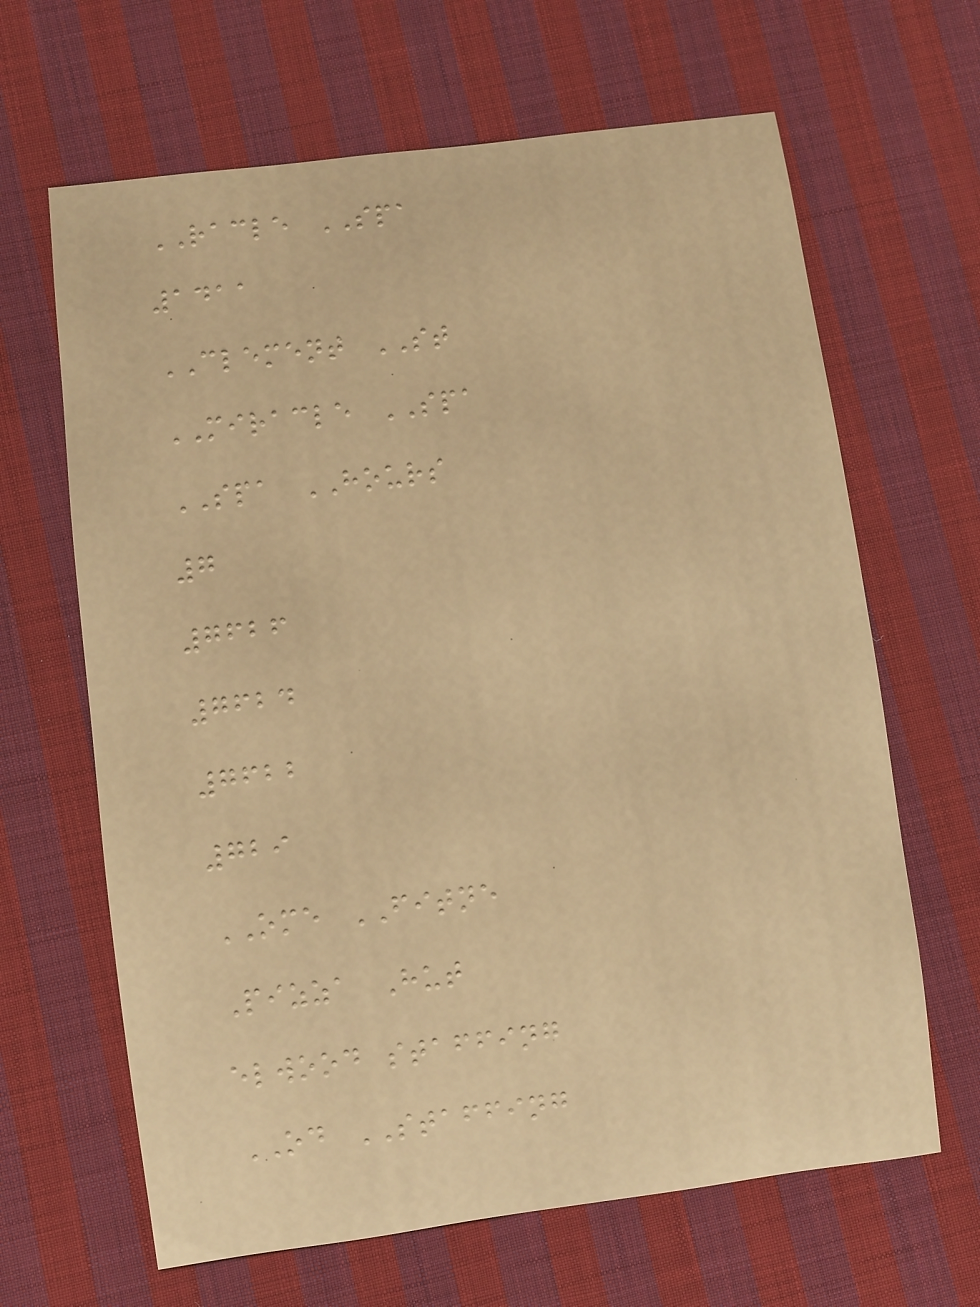RACLE SPA
1411
CLEMENT ST
MIRACLE SPA
SPA HOURS
7
7626
7624
7622
729
OME FITNE
Pizza Hut
elwood staffing
OD STAFFING
